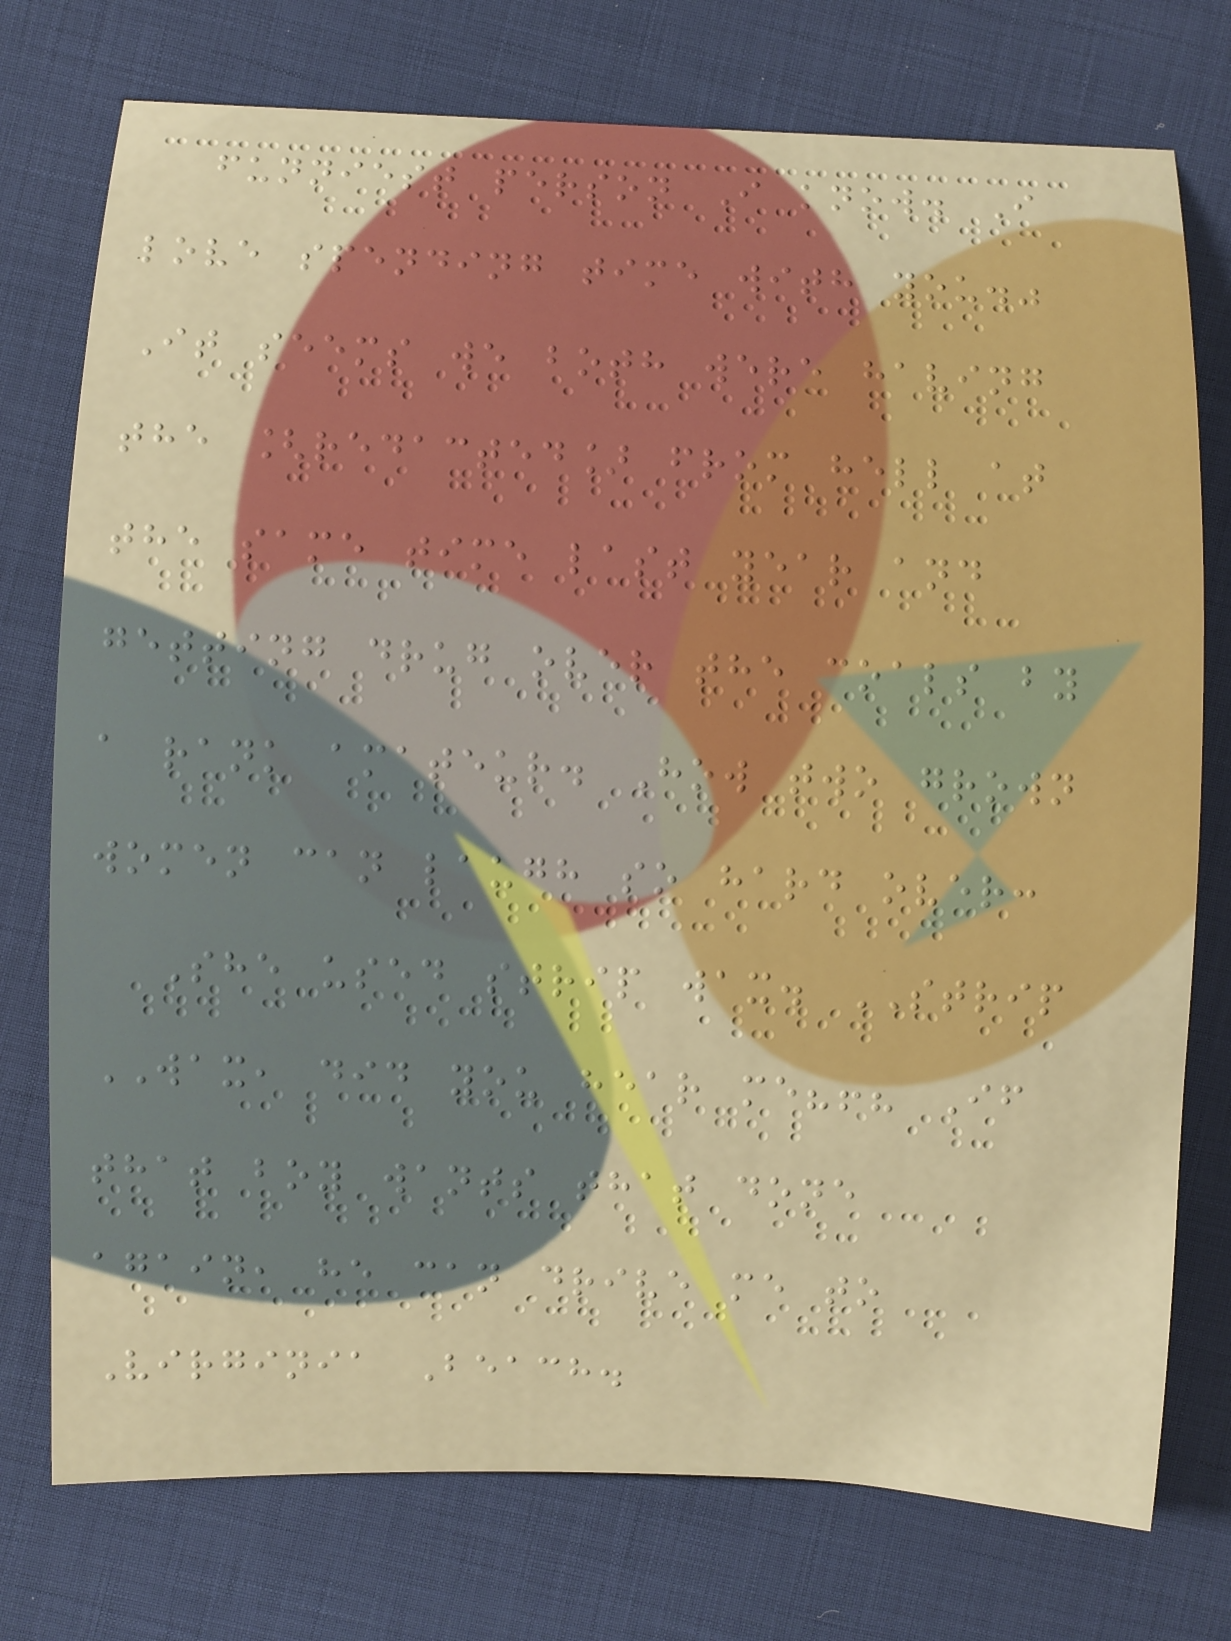funniest person I know. I
love spending time with you."
It seems we both were having
the [redacted] from hell at
the same time last year and
getting drug over the coals by
a rank amateur. How two grown
women can laugh so hard over:
She used strip wax. STRIP
WAX, did you hear me?!? If
that boy wants that done
again, he can drive me to
Virginia Beach.
